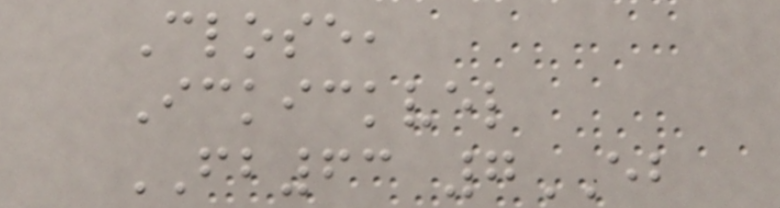Close,
Ickickvel
FB63 7EB
